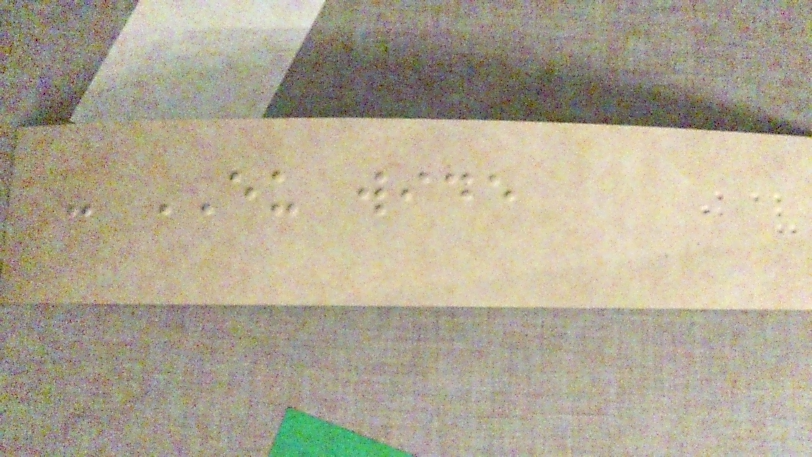- EU wide
